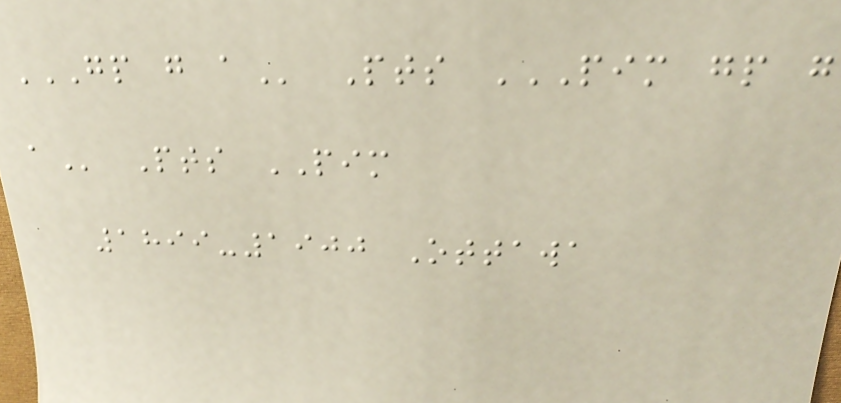GP G A Pts PIM GP G
A Pts PIM
1899-1900 Ottawa
